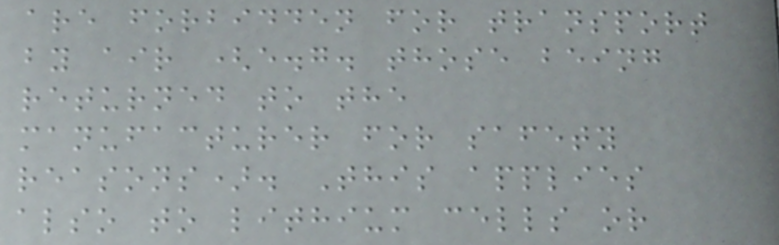are forbidden for transport
by air (e.g. those being
returned to the
manufacturer for safety
reasons). This applies
also to lithium cells or
